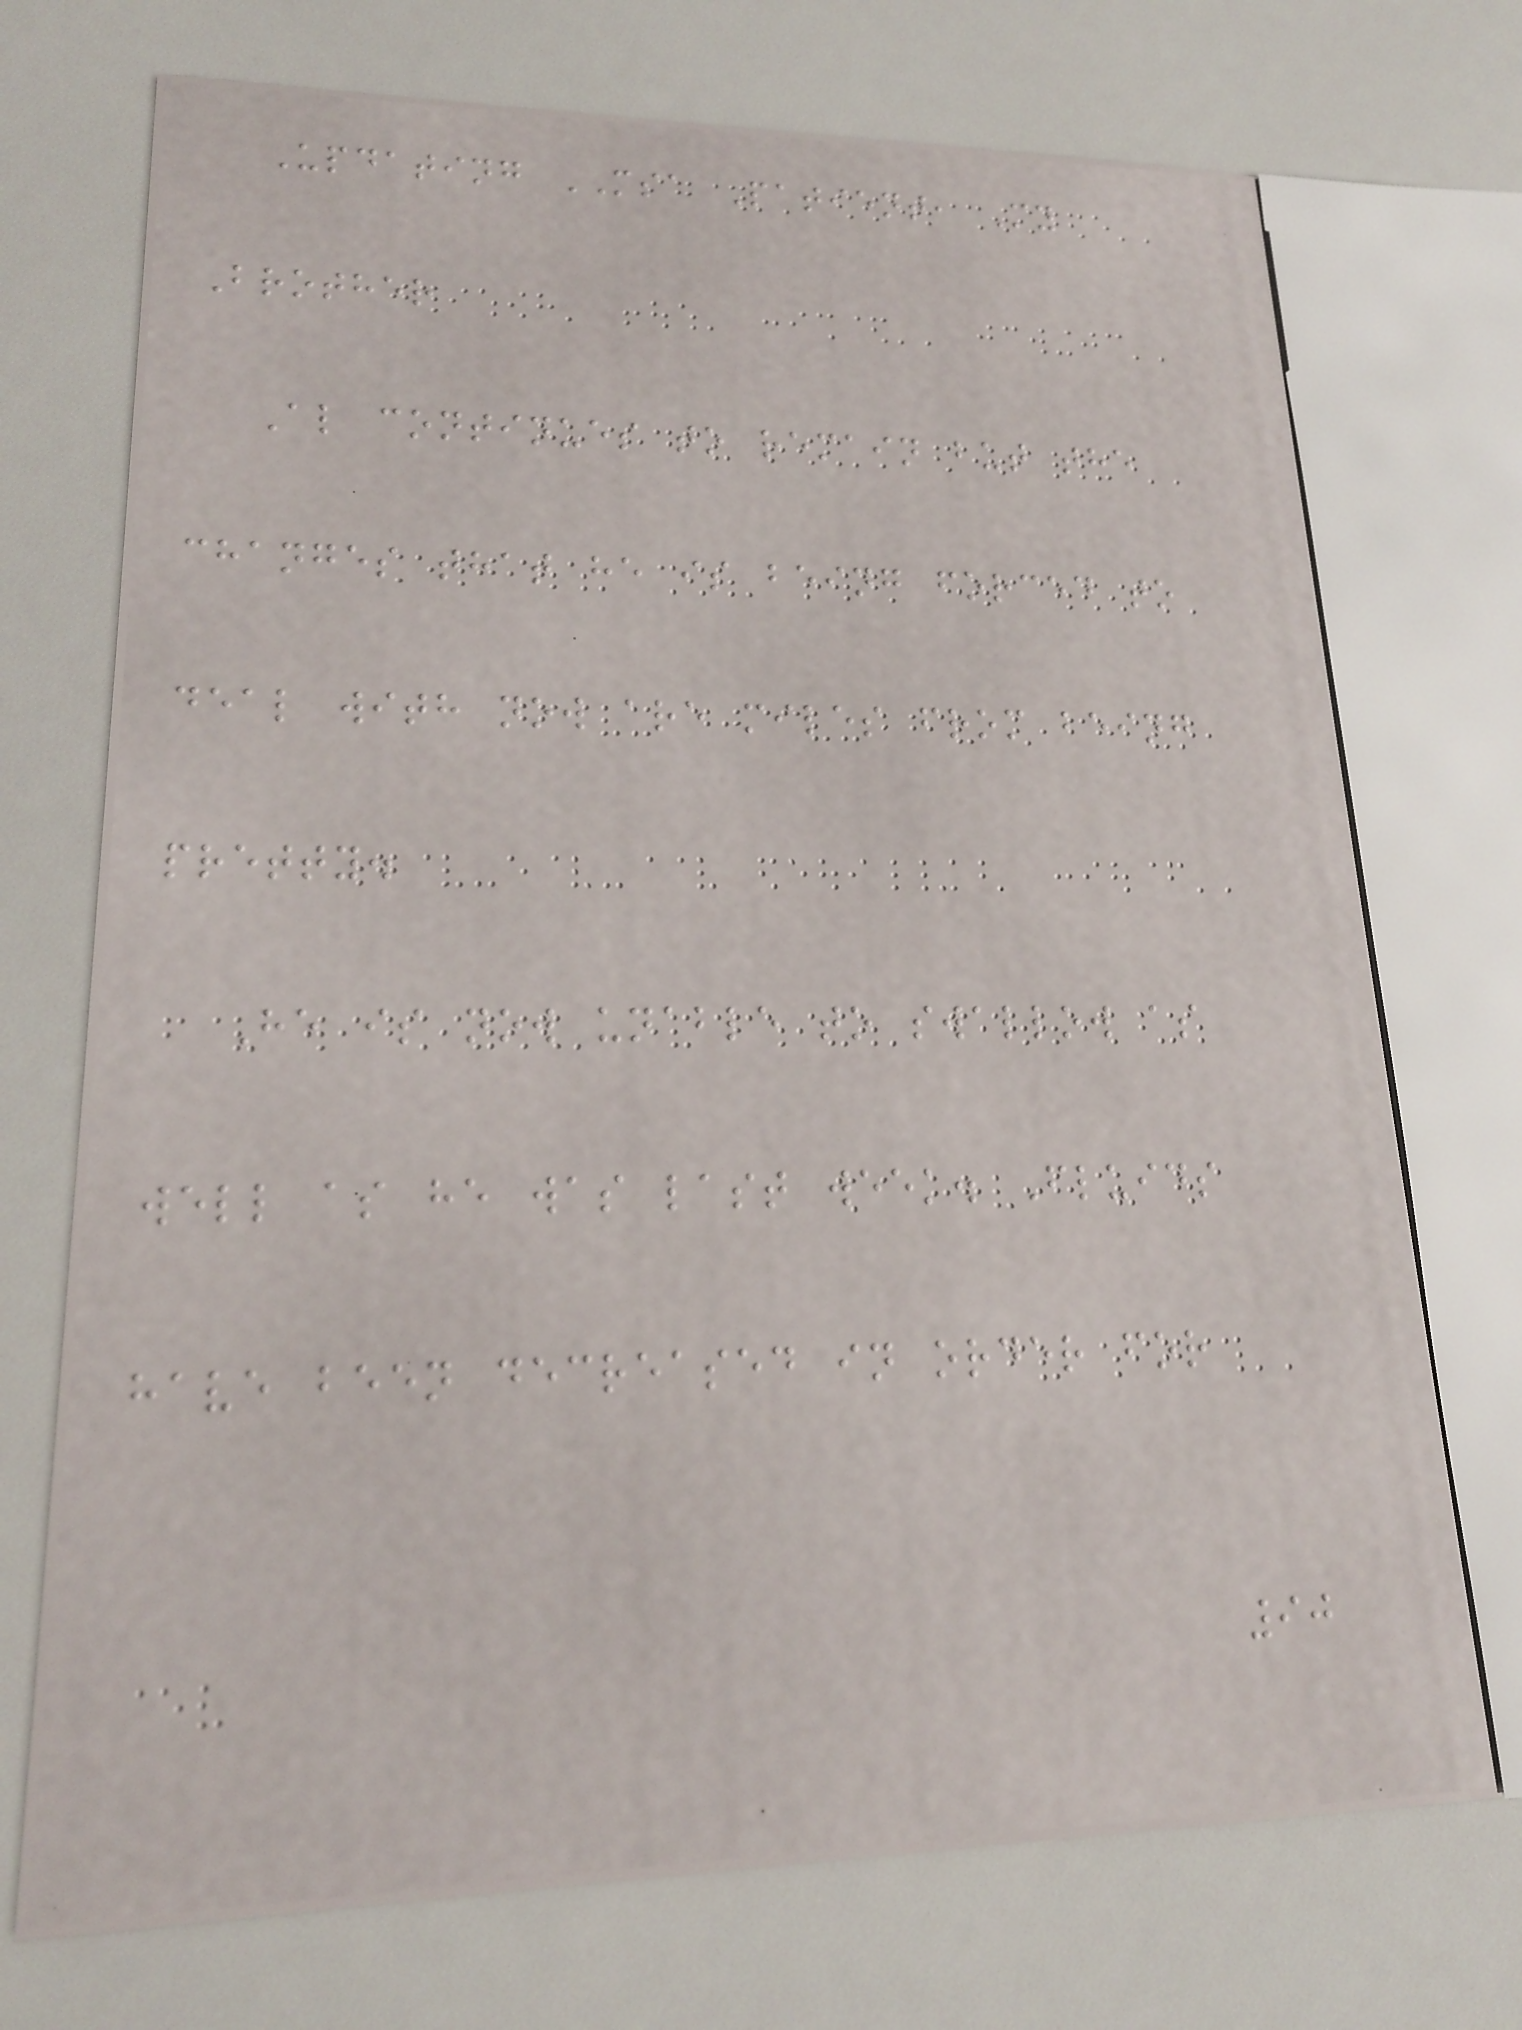Updating MSA Patient, My
Brother
Al continues to remain but the
changes that he is being forced to
deal with now are miles from being
pretty.
He is now unable to swallow as
well as he was last week. Fluids
have been decreased in order for
90
